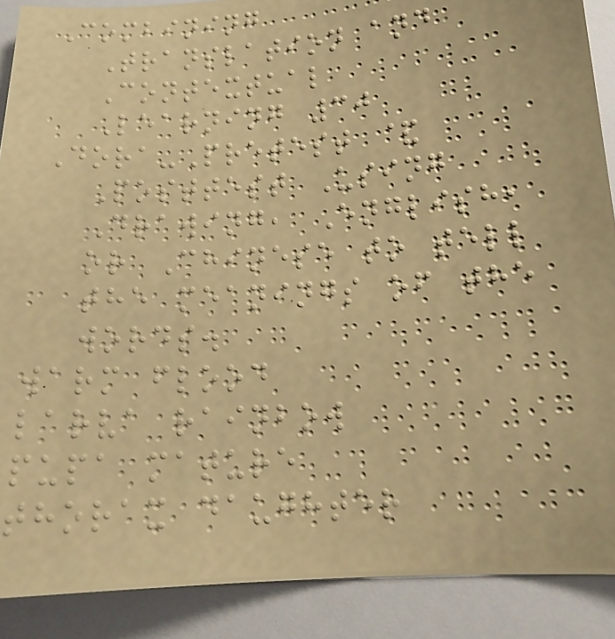Combining
Translation and
Contextual
Learning 30
Dora-Pretest &
Posttest Using
Drawing, English,
or Chinese to tell
the meanings of the
words.
warm flood
larva rainbow
pupa mature
thorax daughter
